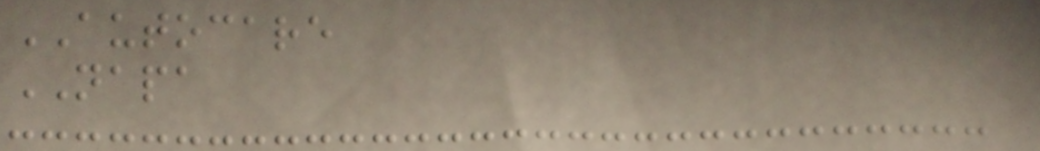AUTOCARE
NAPA
